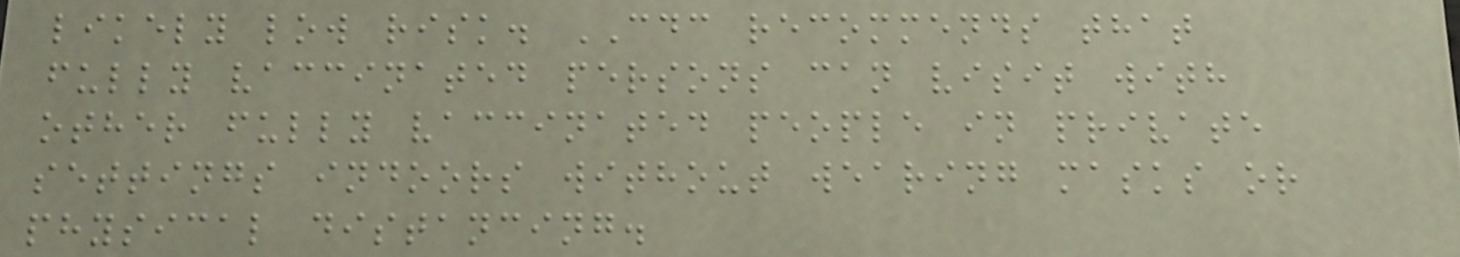likely low risk. CDC recommends that
fully vaccinated persons can visit with
other fully vaccinated people in private
settings indoors without wearing masks or
physical distancing.
